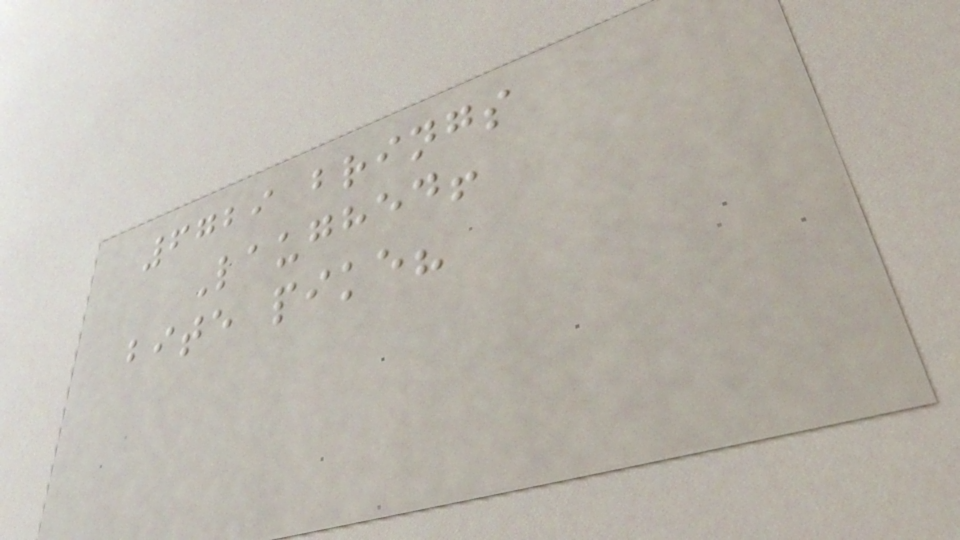6729 brings
Laughed!
bite pike?
